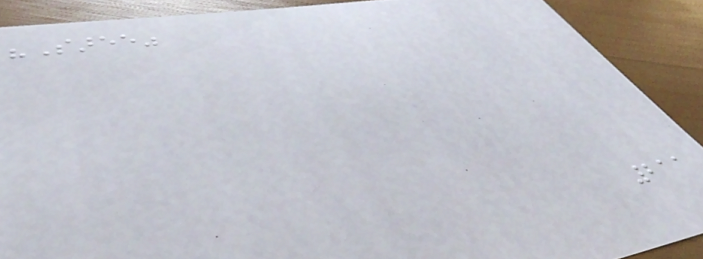"Saree"
211
